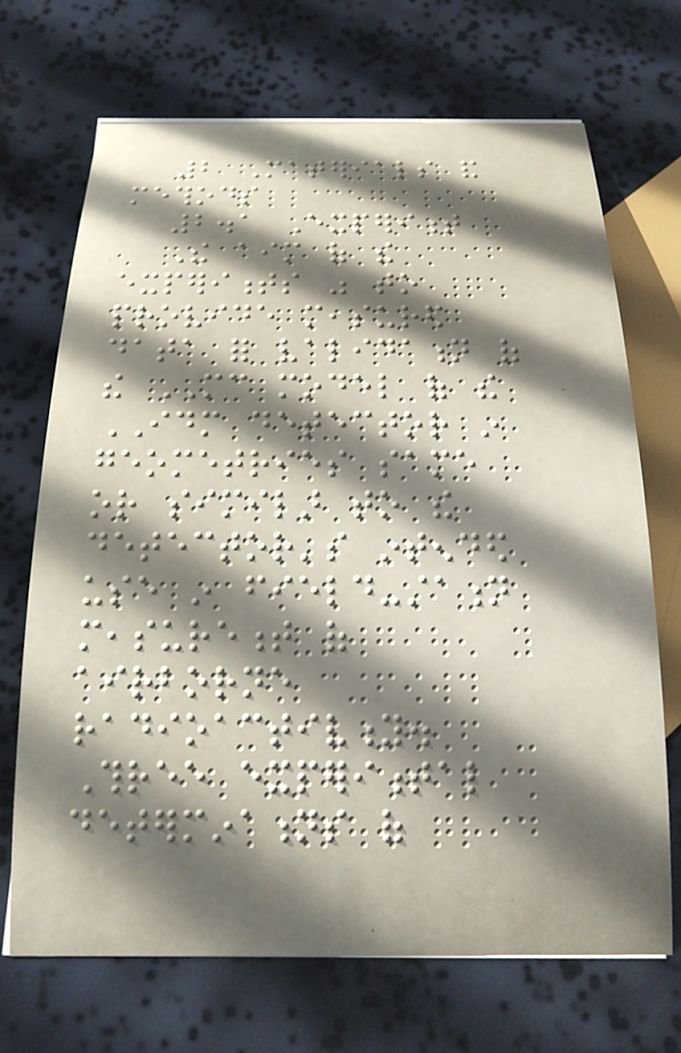2 Materials and
methods
2.1 Experiment
The aim of the
experiments was to
provide measured
data for validation of
the MC model of the
IDM detector in
geometries same
or similar to the
detector's intended
use in field-station
measurement of
airborne
radioactivity.
Three experimental
determinations of
